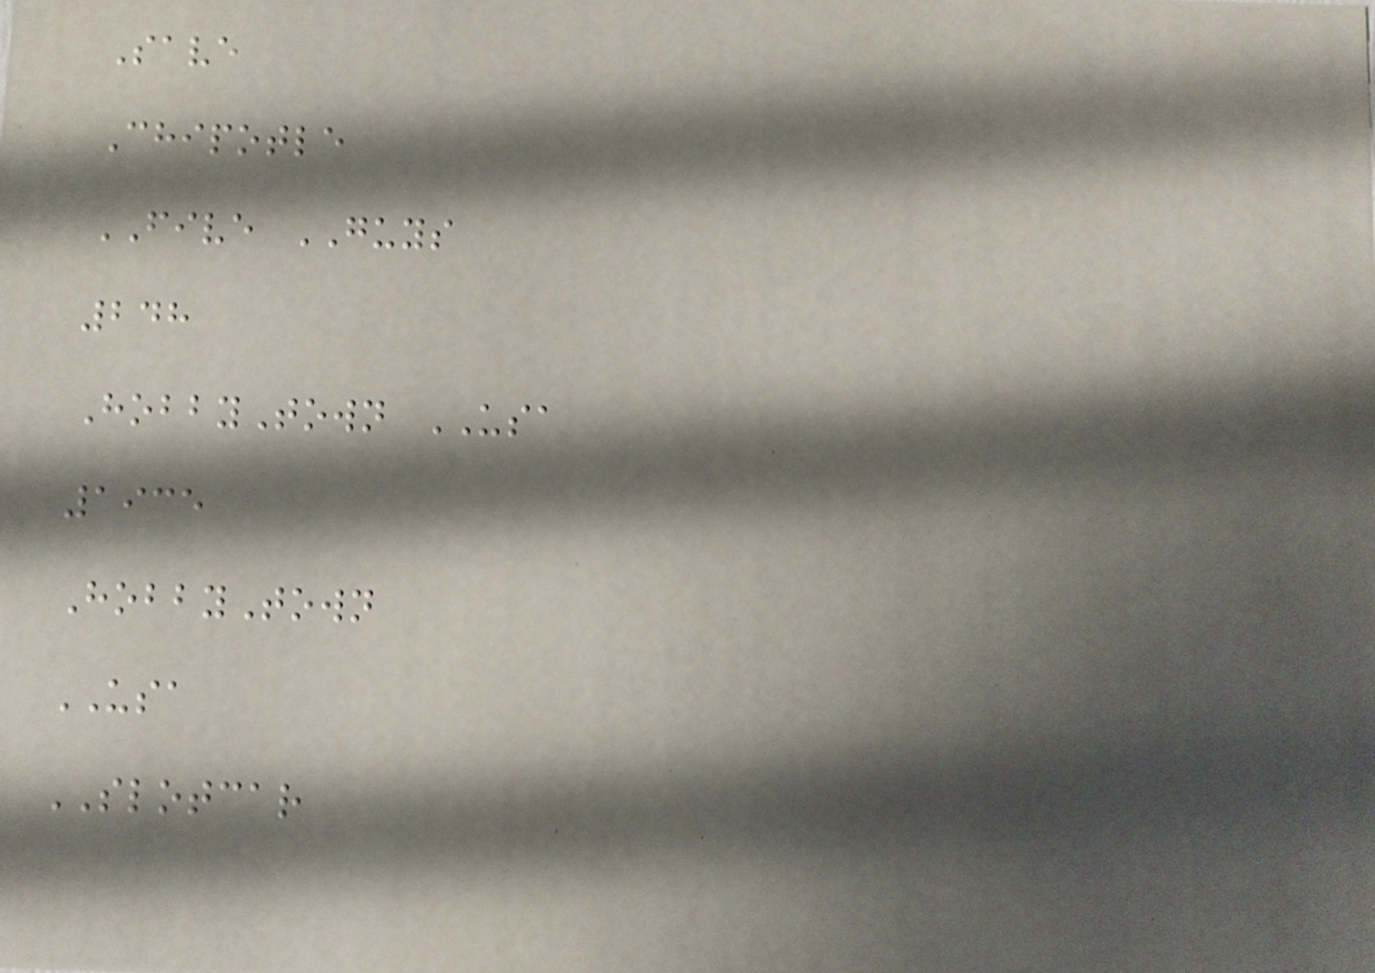Save
Chipotle
FIVE GUYS
248
HobbyTown USA
1935
HobbyTown
USA
SLOTCAR
